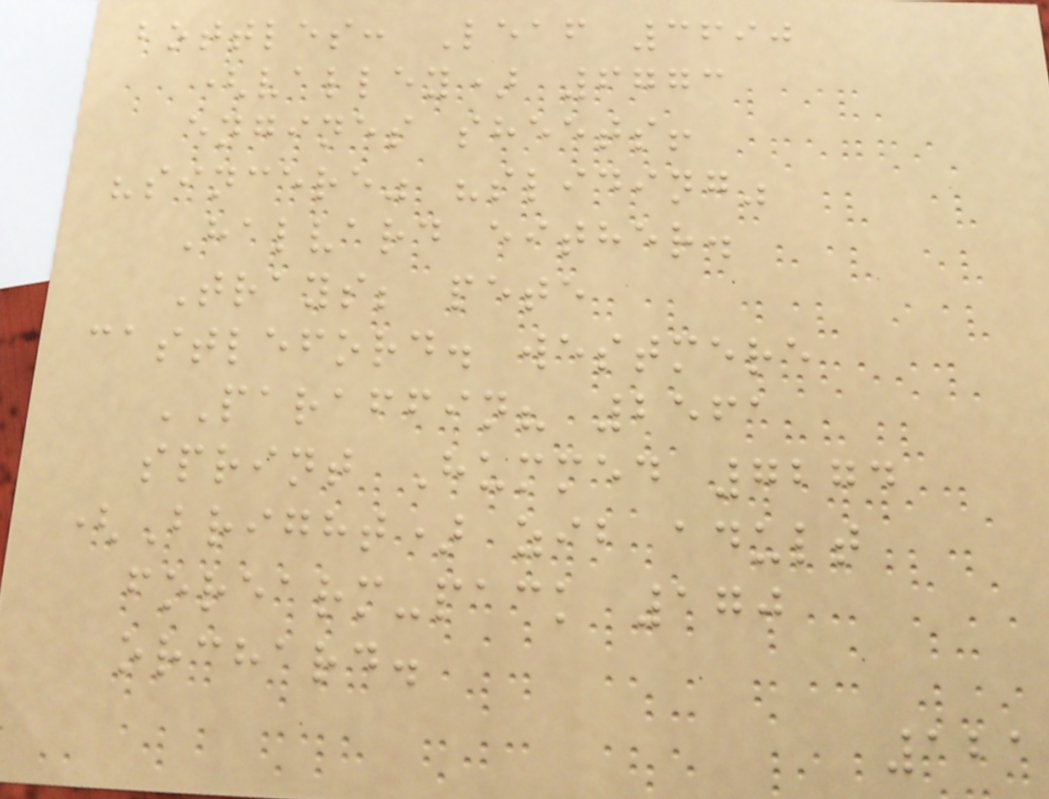bottles: Leaf 3690
(valley) 6773
engines sheets!
"sincere" "sliding"
Halvard either.
Trays; pete
castleford. westmere
PARAFFIN? 2561
sprint Hummed 7274
(Bright) zib adult
forearm-pack 170
orchard.
121
